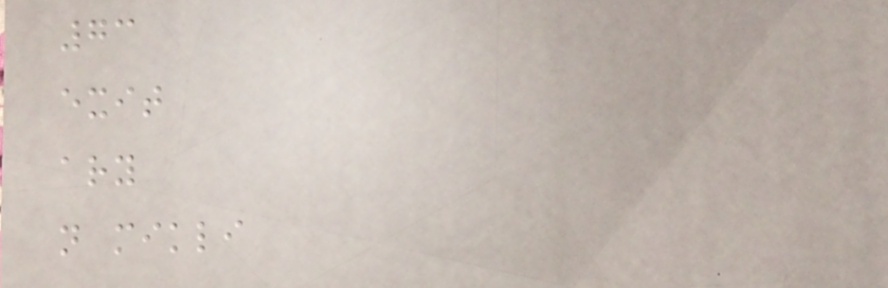73
exit
ary
n mikli
